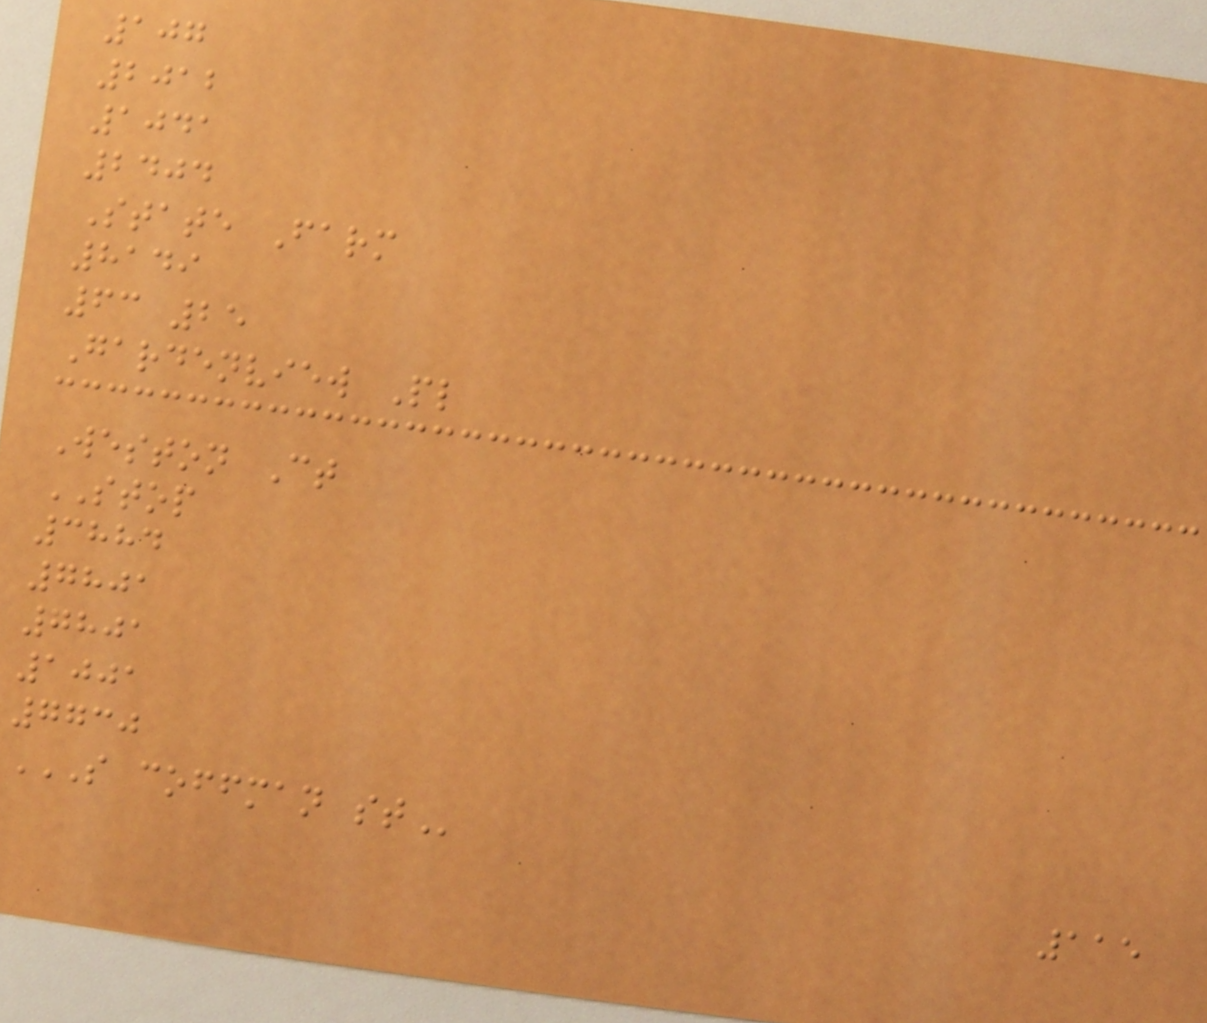107
2012
1041
2404
State Farm
8149
63 25
Gardenview Pl
Weston Ct
STOP
3884
7801
7801
1001
7730
S COFFMAN ST
115
